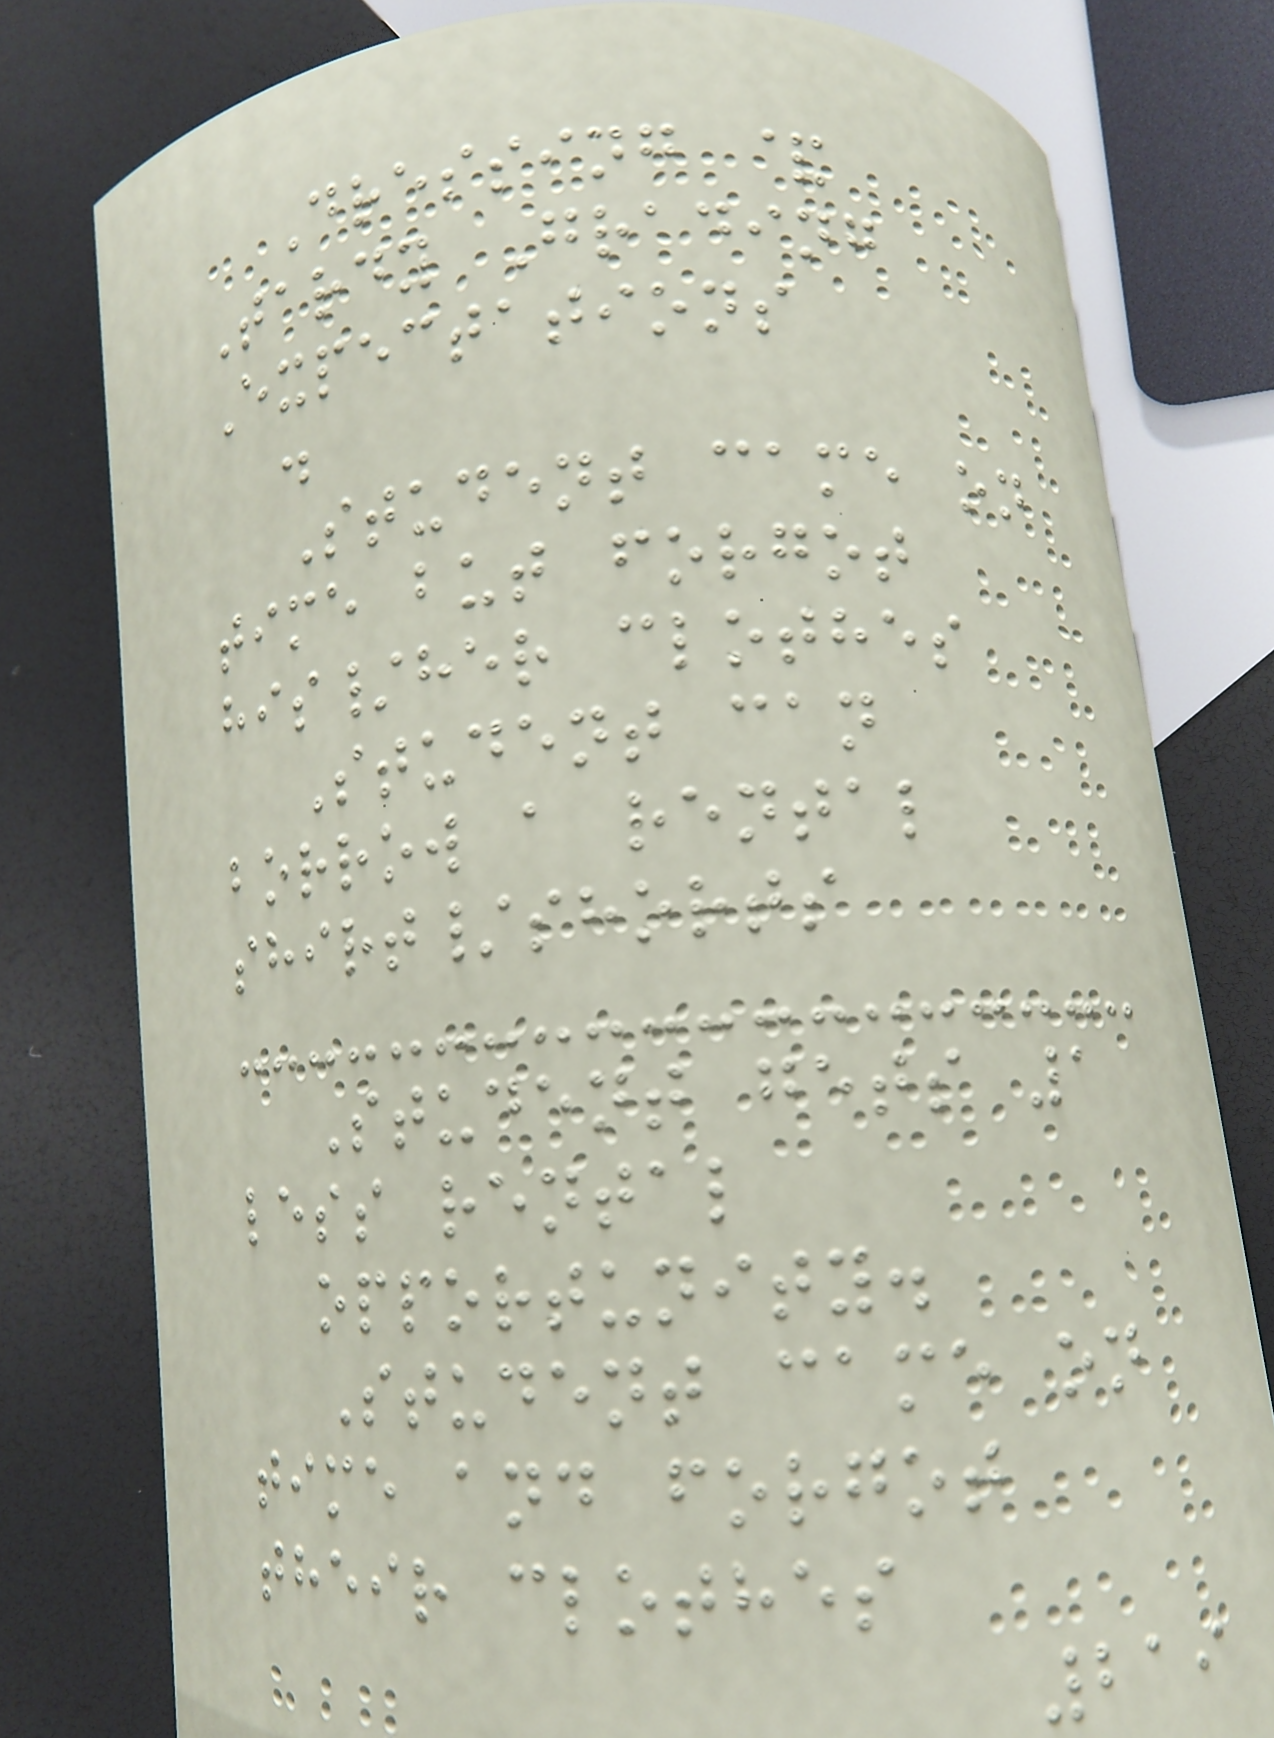Dressing &
Tardy Grading
Expectations
.
Student came on
time but forgot
his/her clothes
Student can
borrow a rental
shirt/shorts
Student gets 1
less rental
opportunity.
Student came on
time and forgot
their clothes
219
